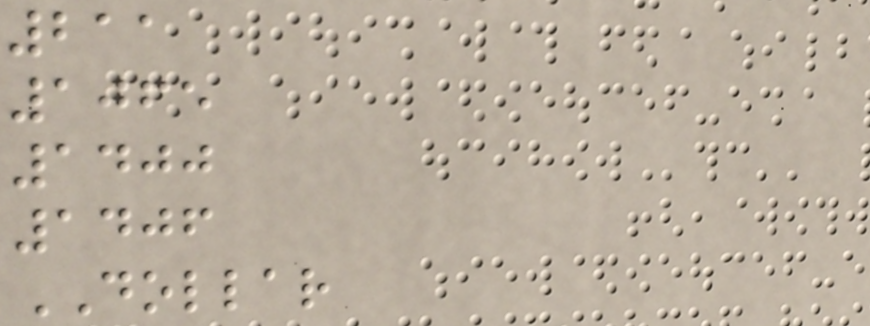211
1065
1400
1406
DOLLAR
